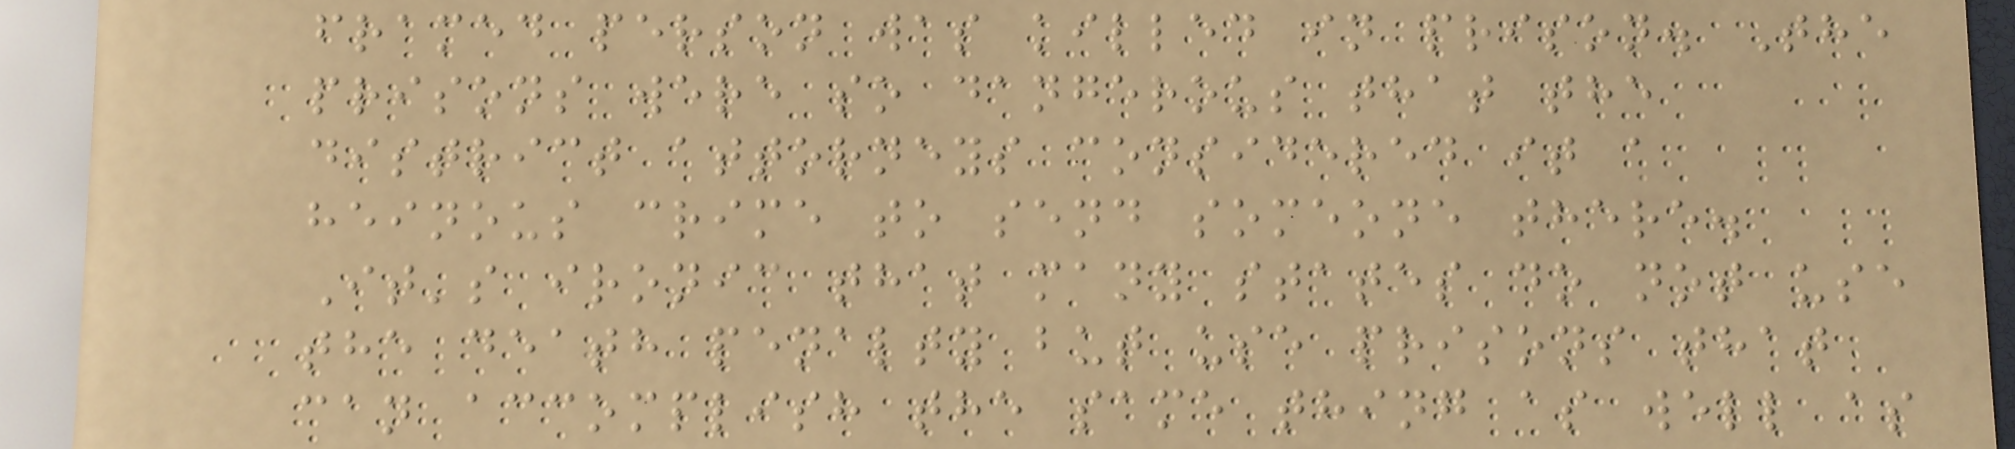framed person was killed in prison. The
prisons were so dangerous that the
district attorneys considered it a
heinous crime to send someone there.
It's ironic that many states do not use
the death penalty but use prisons that
can accomplish the same thing as well as
